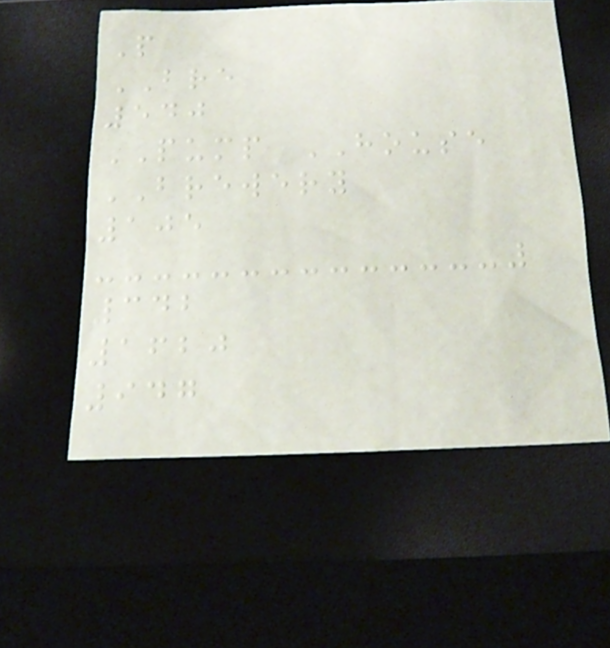P
BRE
540
PUMP HOUSE
BREWERY
105
342
1620
947
